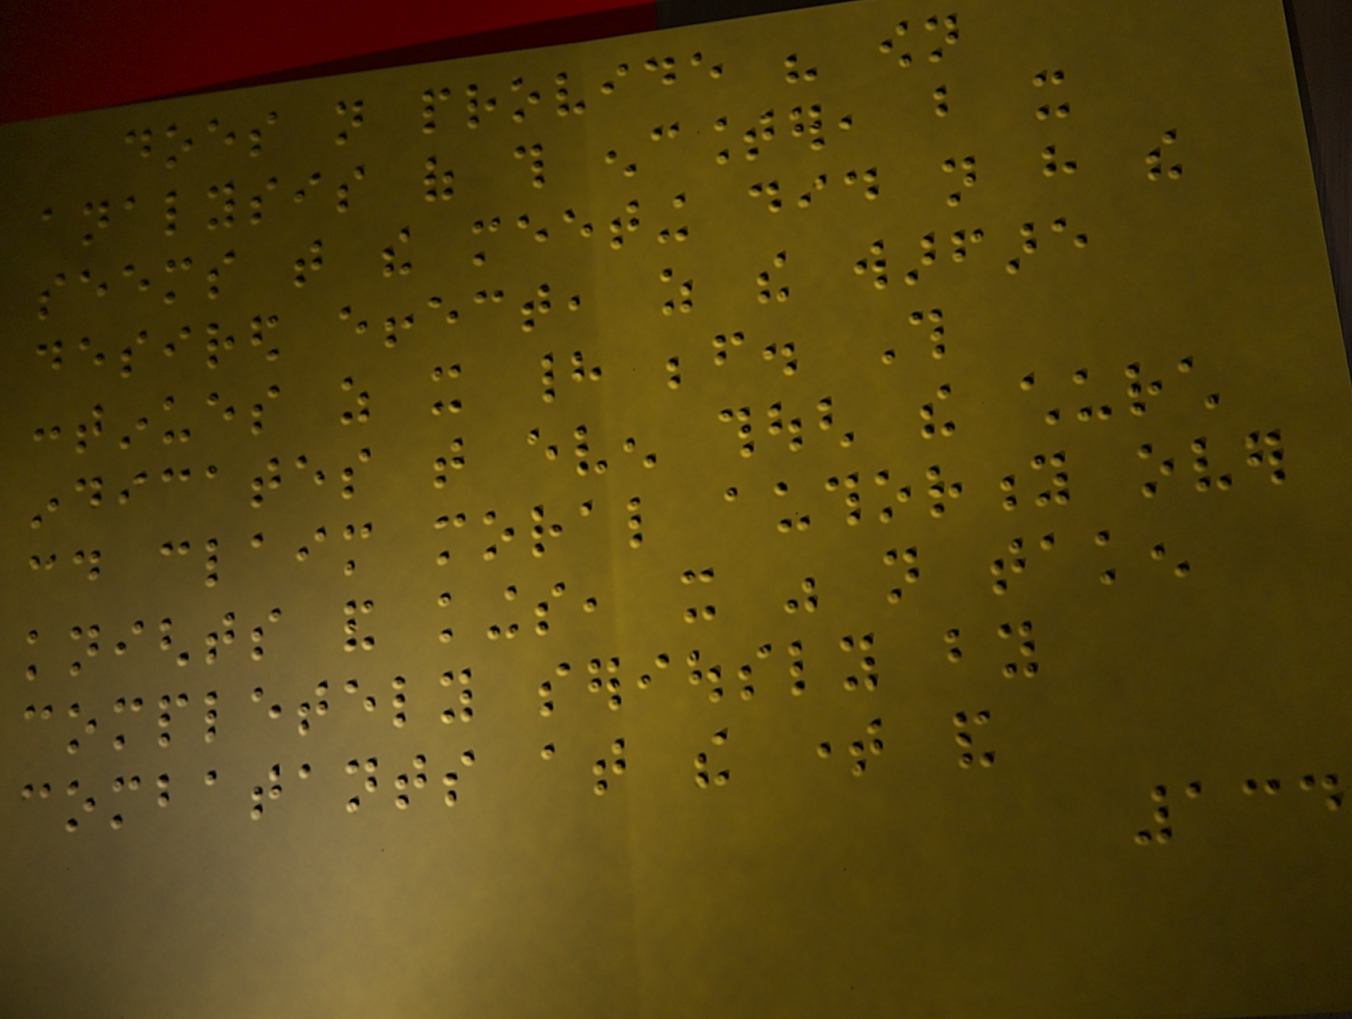does not provide his own
analysis of this encounter, but it
seems that the meeting did not have the
desired effect, as the warfare
continues as it had before. This
indicates that even though the church
could claim moral authority over
knights and kings, it was not taken
completely seriously by
combatants at the time and
134
